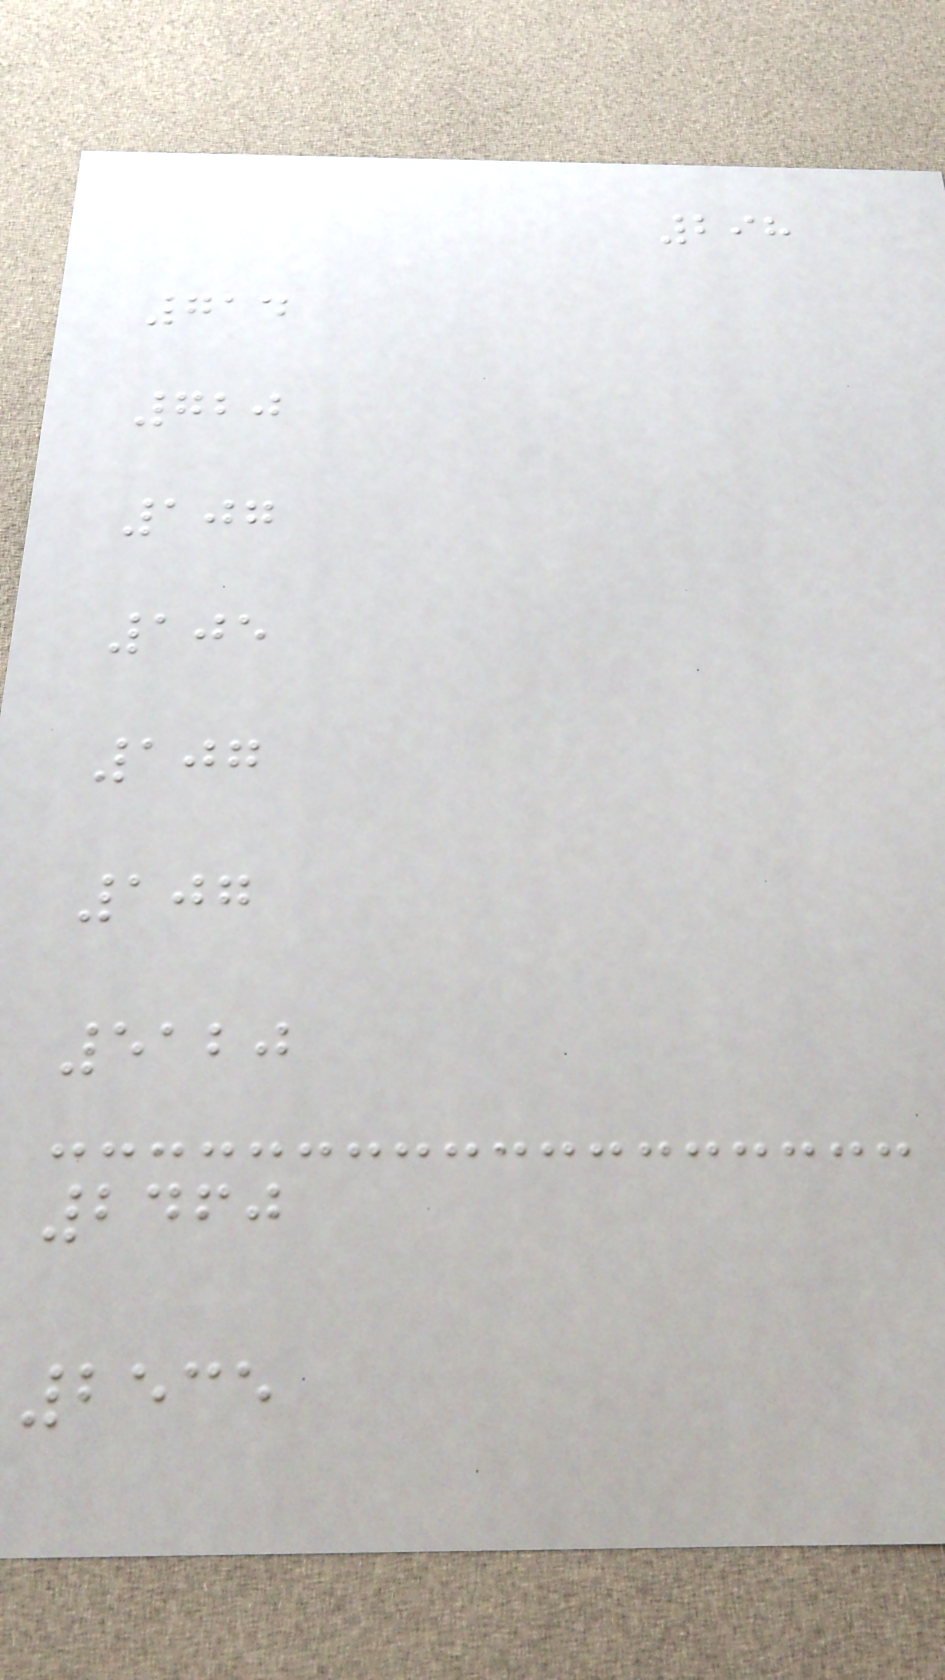298
714
720
107
105
107
107
5120
2460
2535
